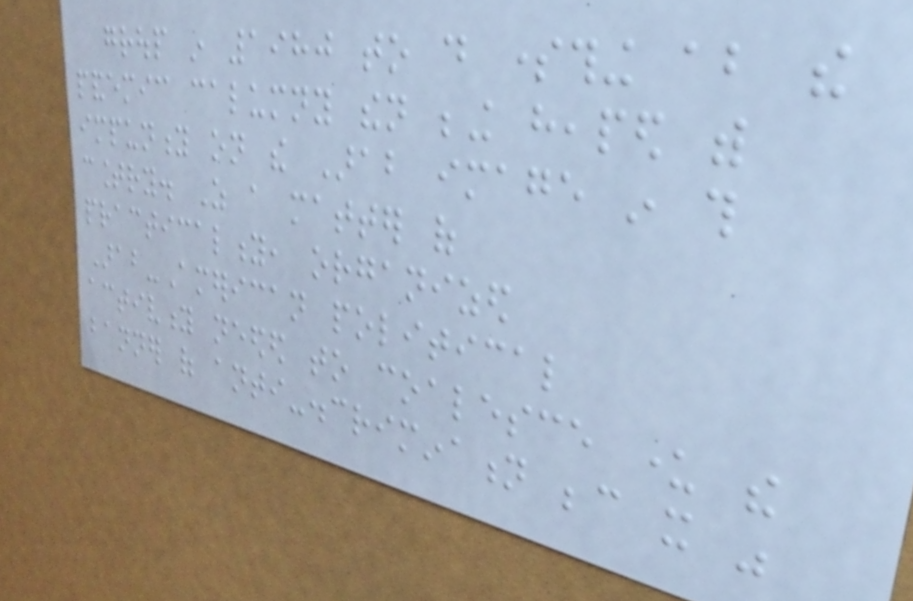group in 1980 to do something about the
pandemic calumny then being heaped with
impunity on the Arab image in this
country. As a matter of
practicality, organized
Arab-American political
activity needed to coalesce under the
banner of anti-discrimination because it was
